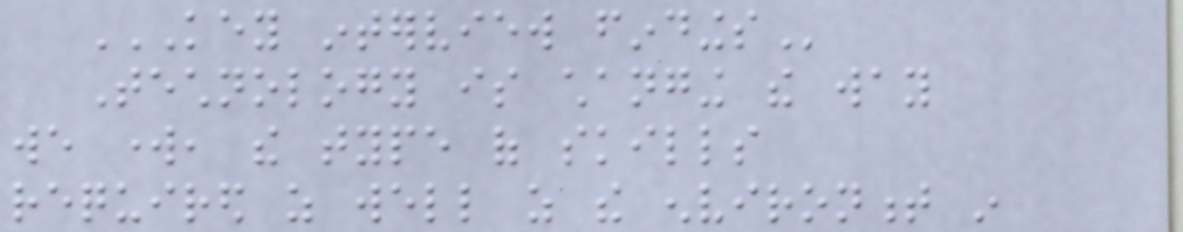KEY INTERVIEW FINDINGS
Technology is changing the way
we work, the type of skills
required as well as the environment in
